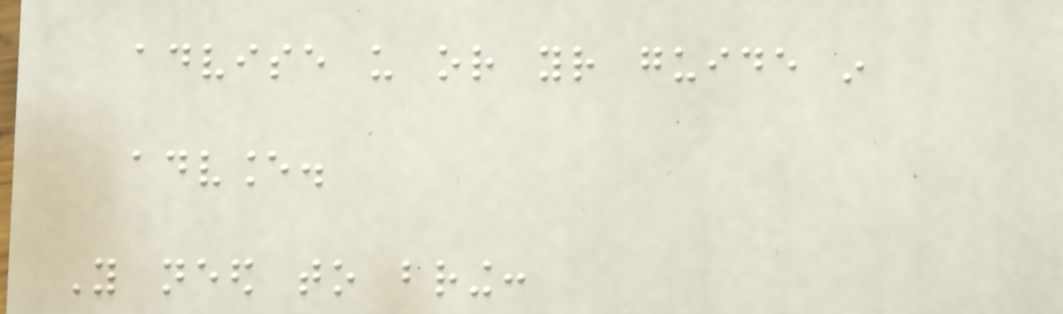advise us or your guide in
advance.
You need to bring:
